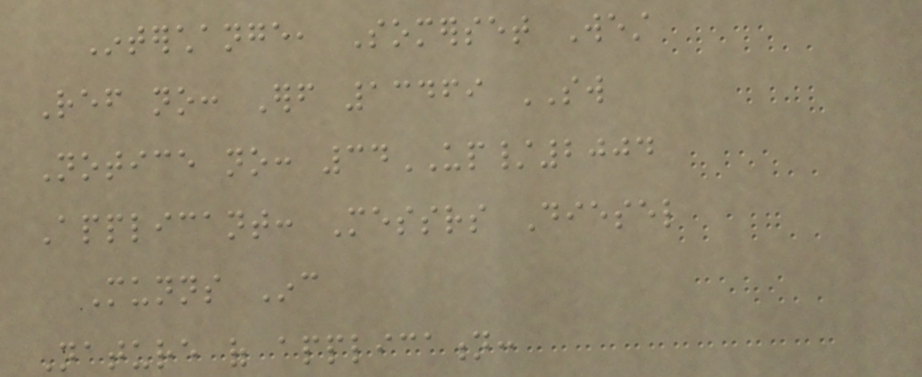Interchange, Somerset West
Ref no: Erf 13469 SW
Notice no: 34UP/2004
Applicant: Messrs Diesel
Munns Inc
Nature of application:
